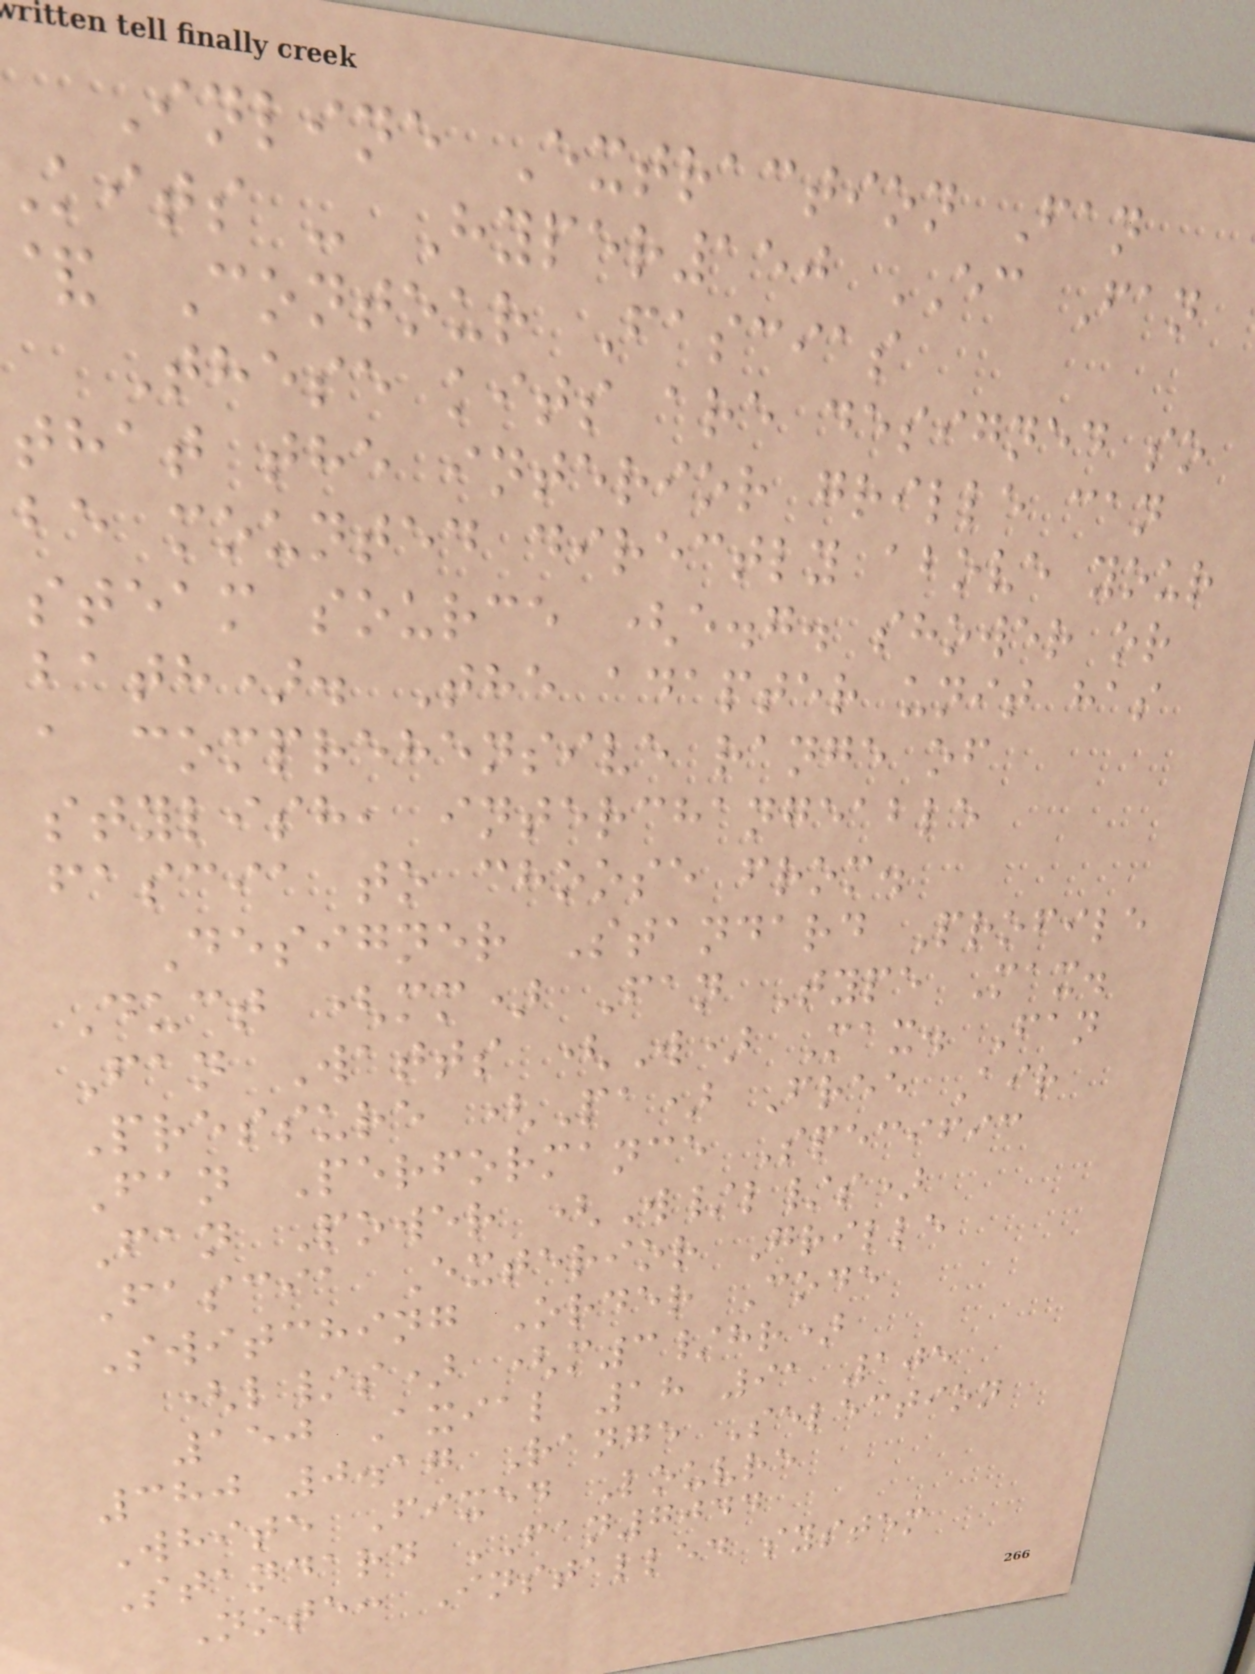Inline Extraction Fan
kits - Hyper150 EC Fan
& Contour Fascias
These kits are designed so
that the interior grille can
be mounted directly above your
steam source (e.g. shower or
bath). The adapter unit has
a comprehensive range of
stylish, interchangeable
fascia to choose from.
Designer Standard Profile
Duct (mm) Fan Type Max.
Fan Watts (W) Max. Fan
Pressure (Pa) Free Air
Fan Performance Specific
Fan Power (W/l/s)
Fascia Exterior Grille
Switching Order Code
(l/s) (m3/hr)
150 Axial 18 91 105
380 0.17 Range Selection
White Fixed Louvre
Standard FAN7044
Note: Installed system
